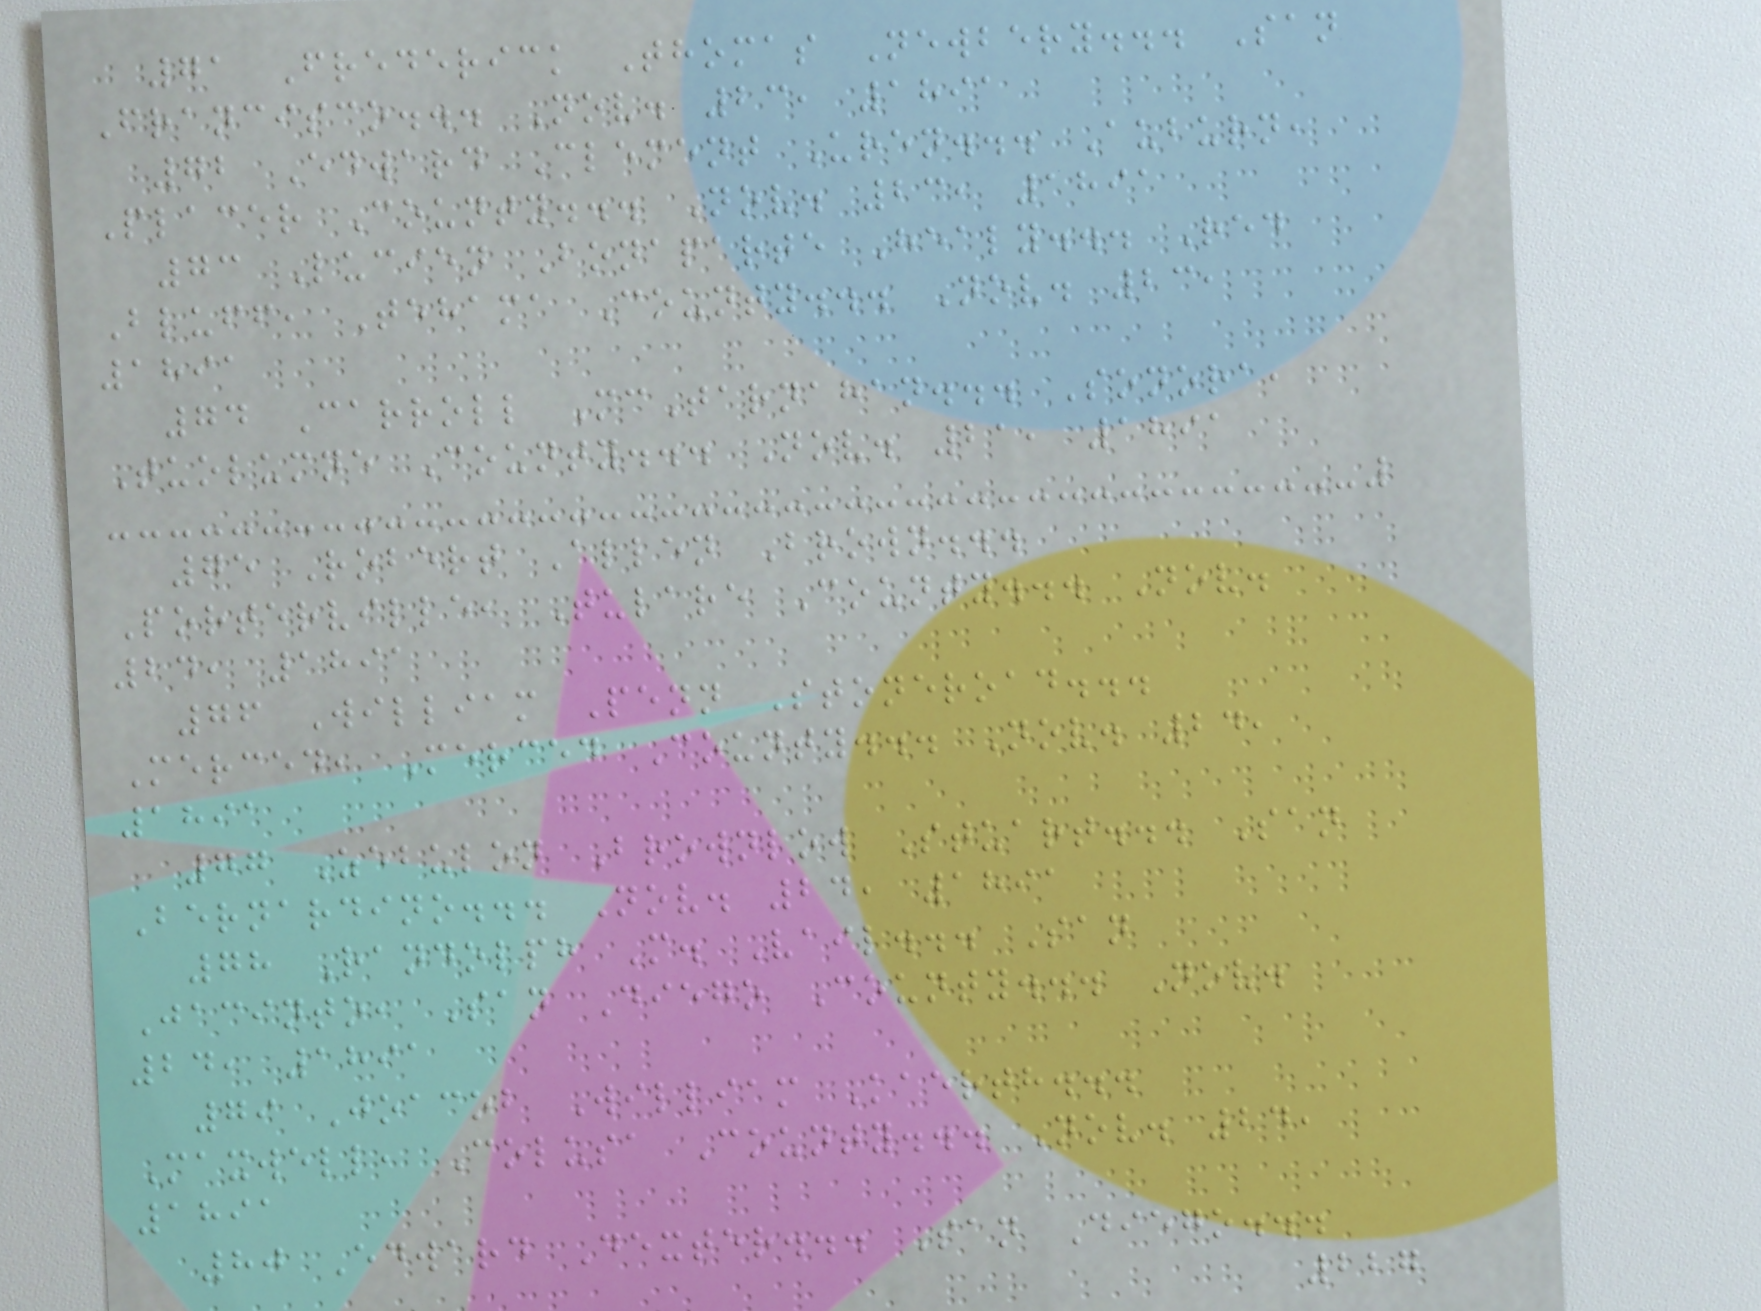71 Frederick Thomas Newbery... San
Francisco... Nov. 23, 1891
72 Edward Clement Uren... Auburn,
Placer County... Nov. 23, 1891
73 Lucien Bonaparte Healy... Red
Bluff, Tehama County... Nov. 23,
1891
74 Carroll McTarnahan... Sonora,
Tuolumne County... Nov. 21, 1891
75 Robert Allen Brown...
Porterville, Tulare County... Nov.
24, 1891
76 William Penn Stoneroad...
Merced, Merced County... Nov. 24,
1891
77 Zebulon Brownlow Stuart... San
Bernardino... Nov. 24, 1891
78 Randolph M. Vail... San
Jacinto, San Diego County... Nov.
24, 1891
79 Joacob William Kaerth...
Maxwell, Colusa County... Nov. 24,
1891
80 Edward Dexter... San Diego...
227
